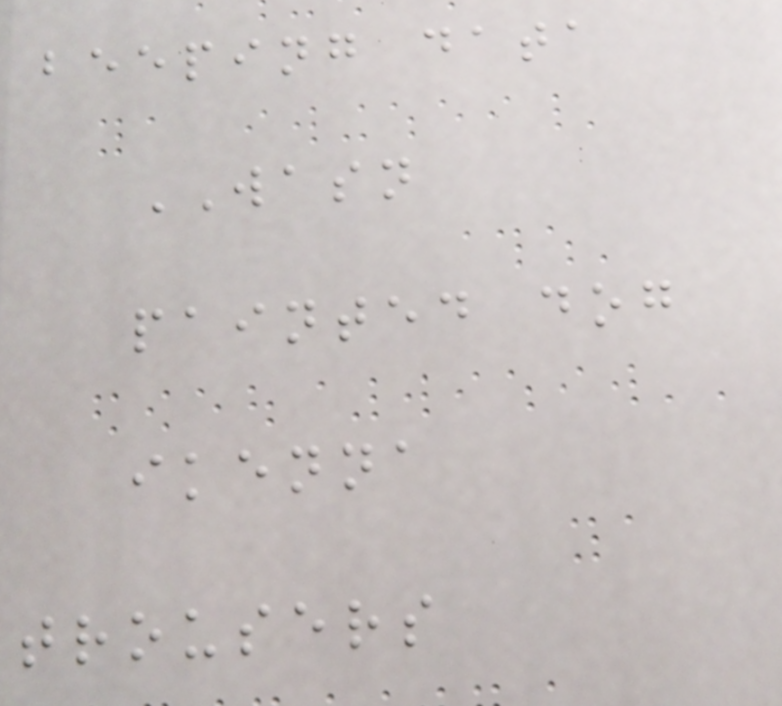beeping data
WASN
painted dog
ikenna
trousers
